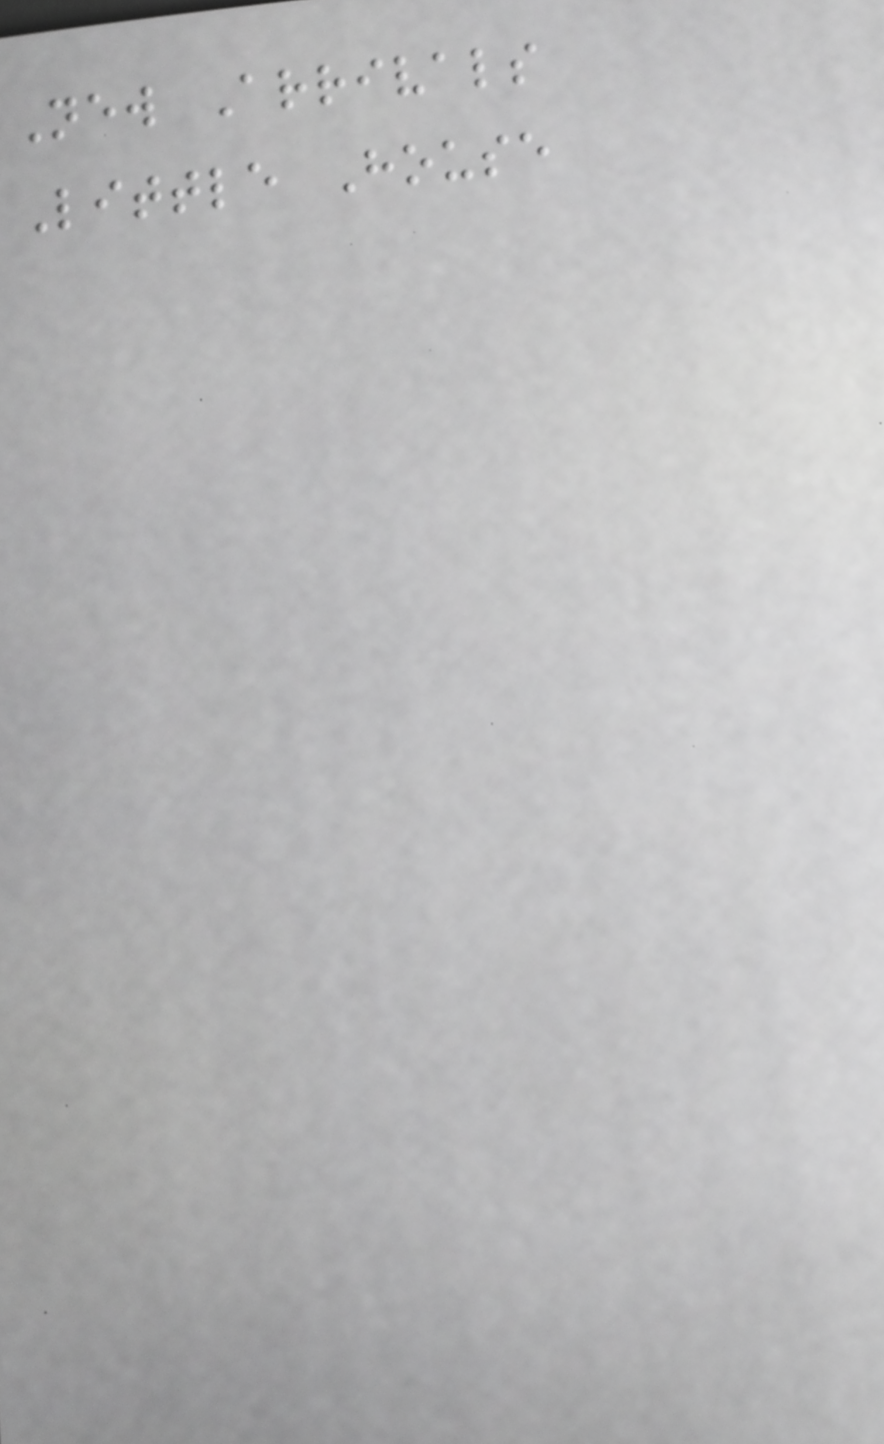New Arrivals
Little House
